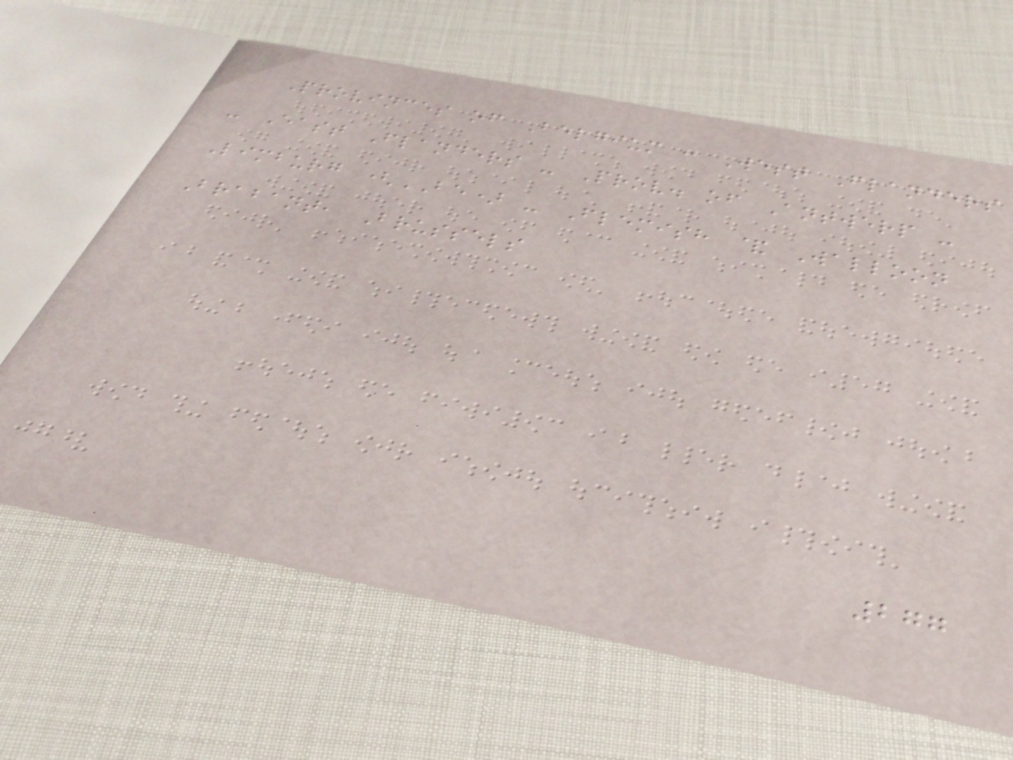Provinces of Belgium : West Flanders
- East Flanders - Prov. of Antwerp -
Limburg (BE) - Flemish & Walloon
Brabant, Brussels
277
